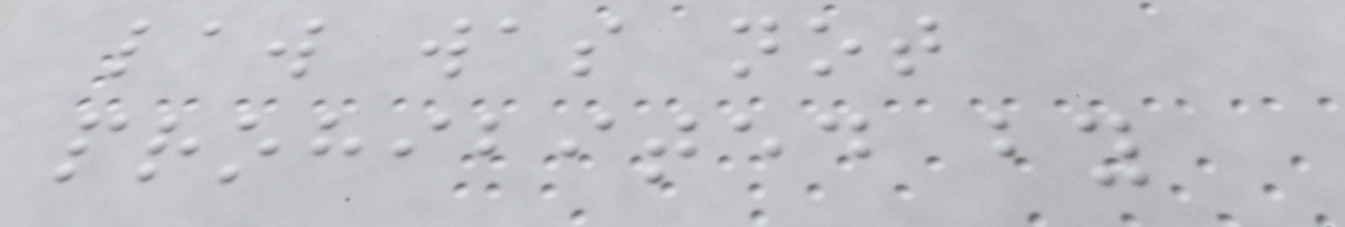law was not
prohibited by
